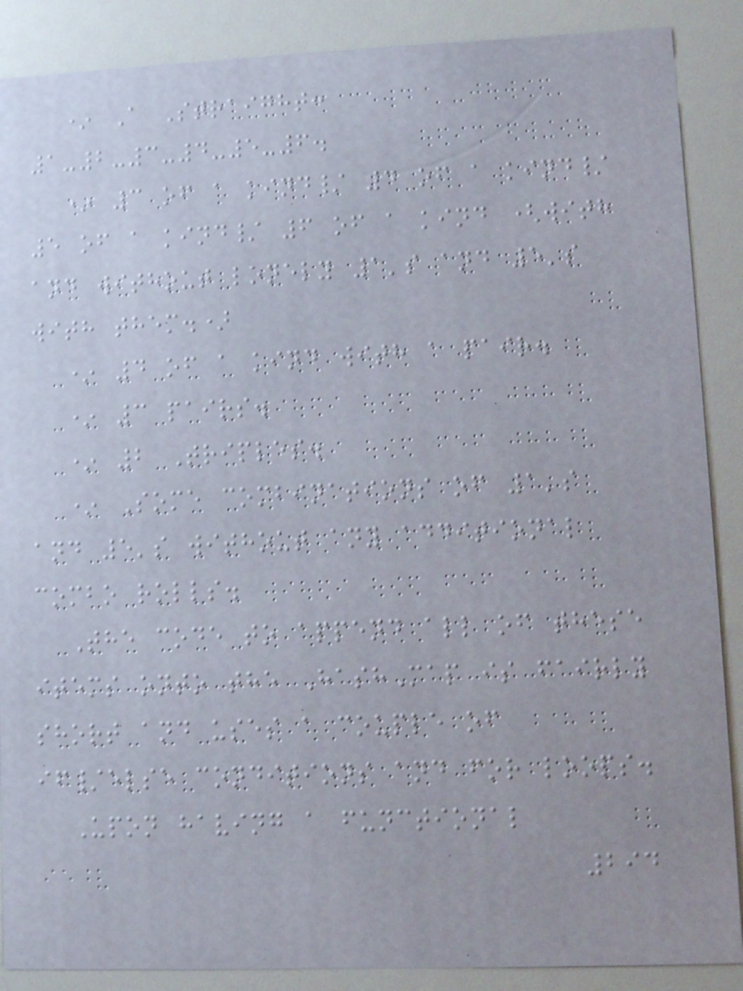* A Straight:
1-2-3-4-5-6.
* 3 of a kind/ 4 of a kind/
5 of a kind/ 6 of a kind (with
and without lonely 1's and 5's
with them.)
* 4 of a kind with a pair.
* 3 pairs.
* 2 Triples.
* Some combinations of 1's
and 5's without any additional
combo rolls.
The code to append all of these
items onto the HashMap is fairly
short and uses a couple of
if/else conditions and for loops.
Upon having a functional
294
